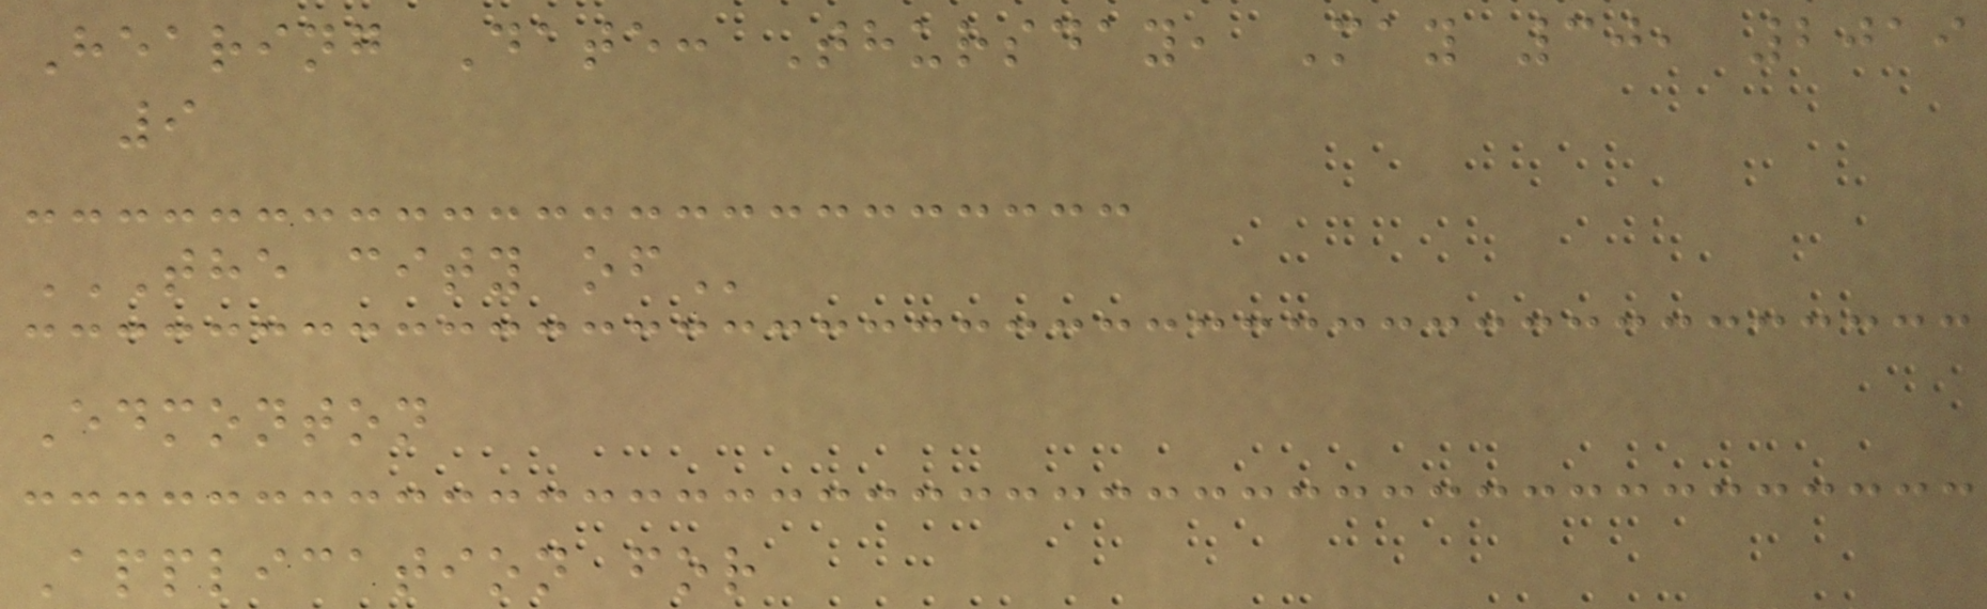Hearing Date: Thursday, May 30, 2019
9
THE CITY OF
Edmonton
Application for
